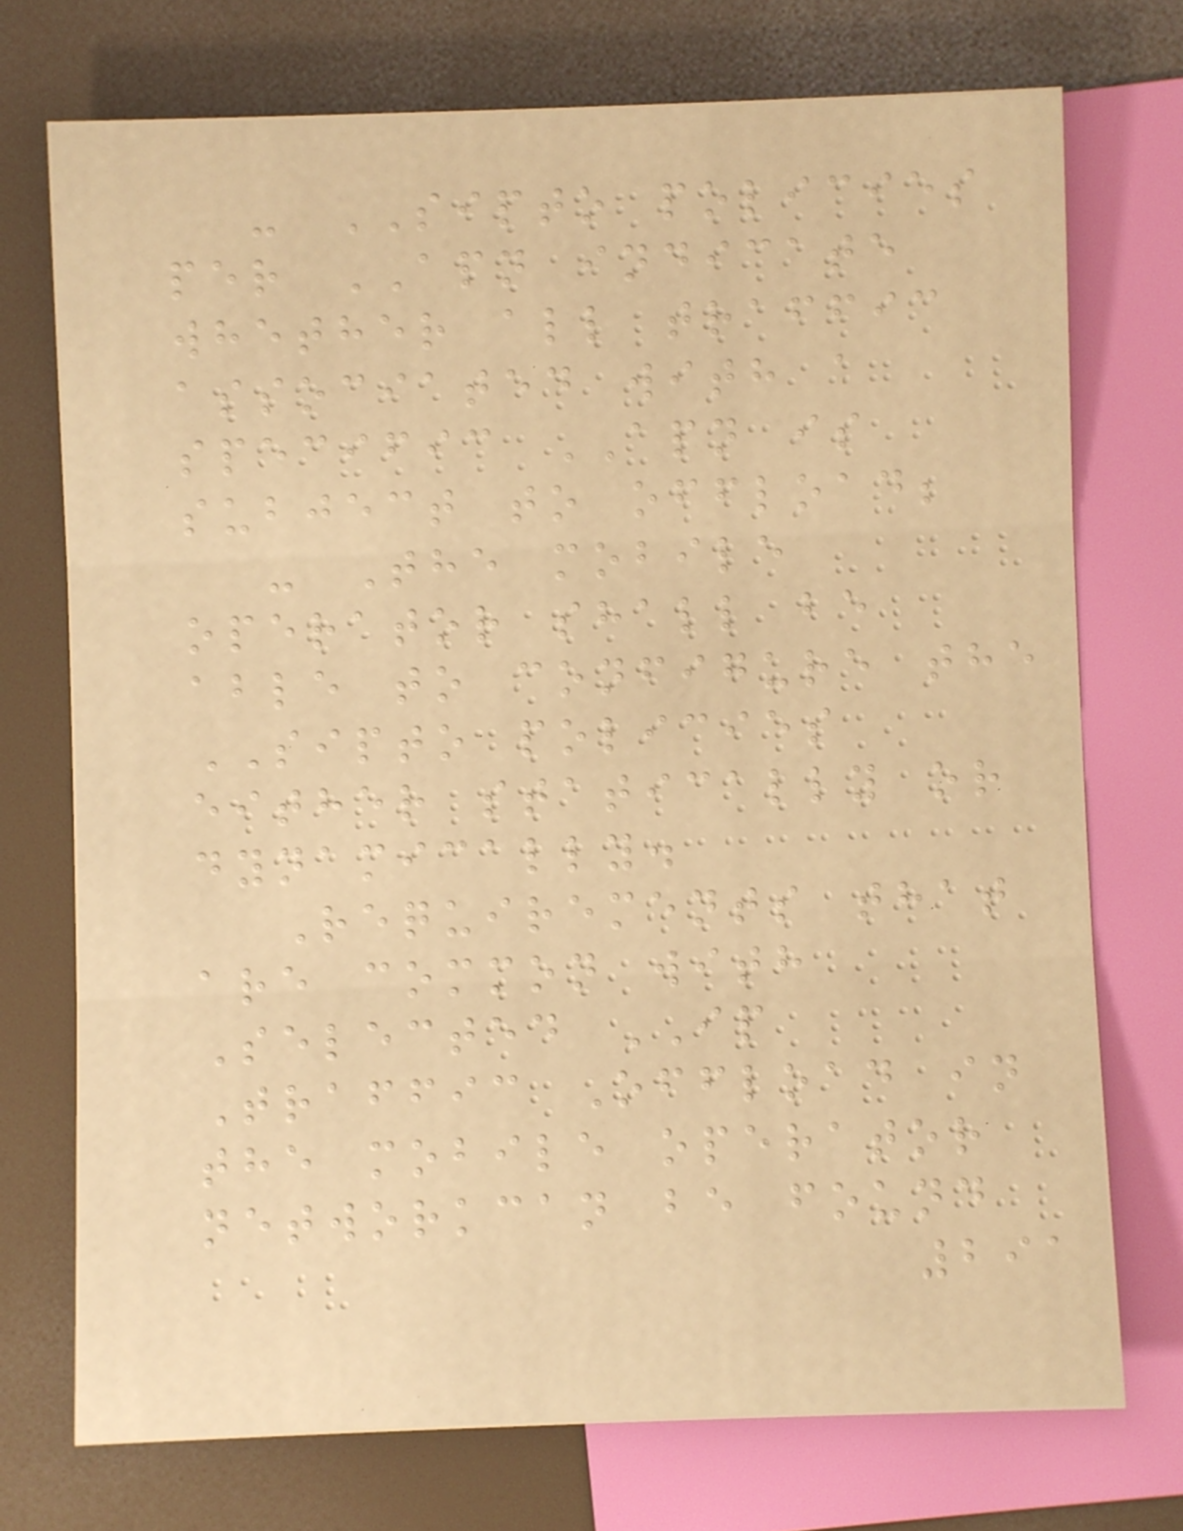- SIPTO policies
per APN indicate
whether all traffic
associated with a
specific APN is
subject to offload;
- The mobile
operator shall be
able to configure the
SIPTO policies
either statically or
dynamically.
Requirements that
are common with
Selected IP
Traffic Offload in
the mobile operator
networkcan be found
291
